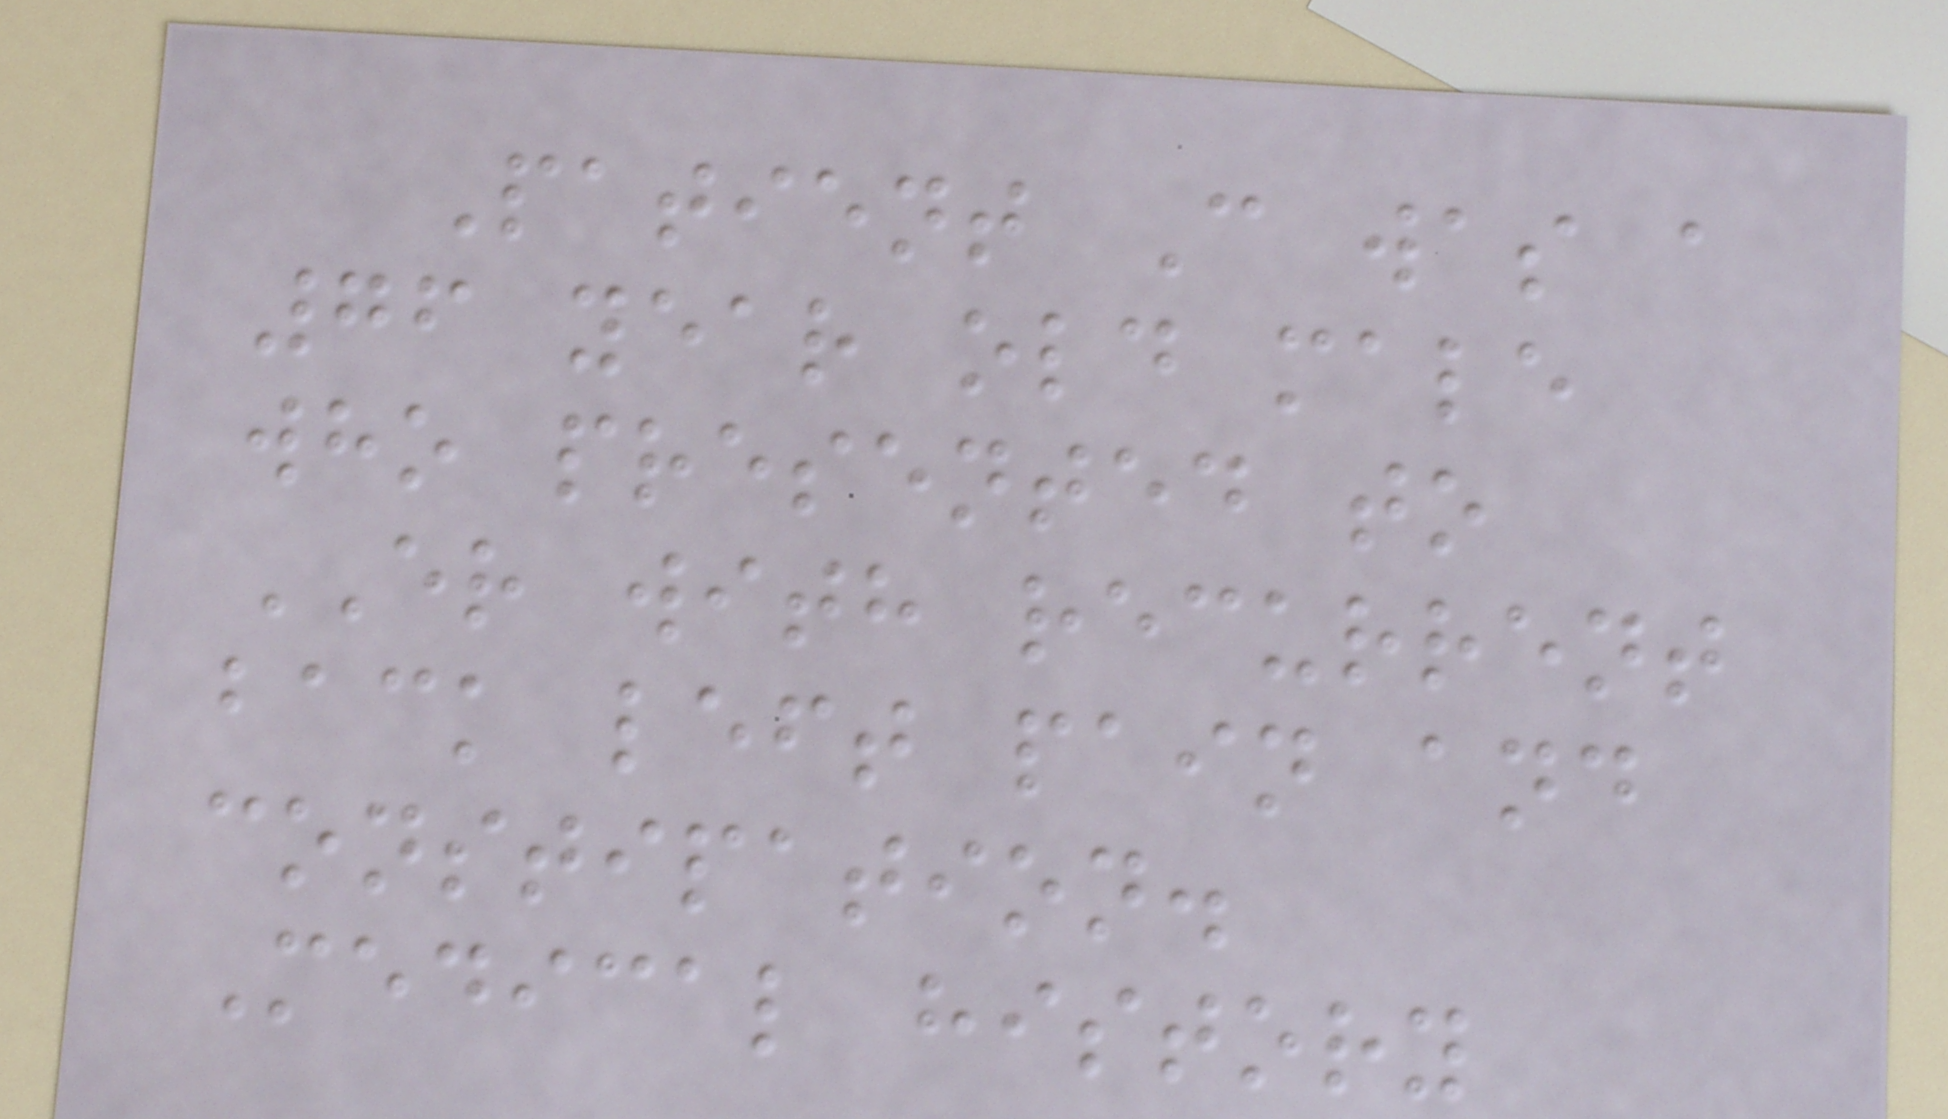Patient C was a
76 year old male
who presented to
ER with recurrent
back left pain and
constipation.
Medical history
